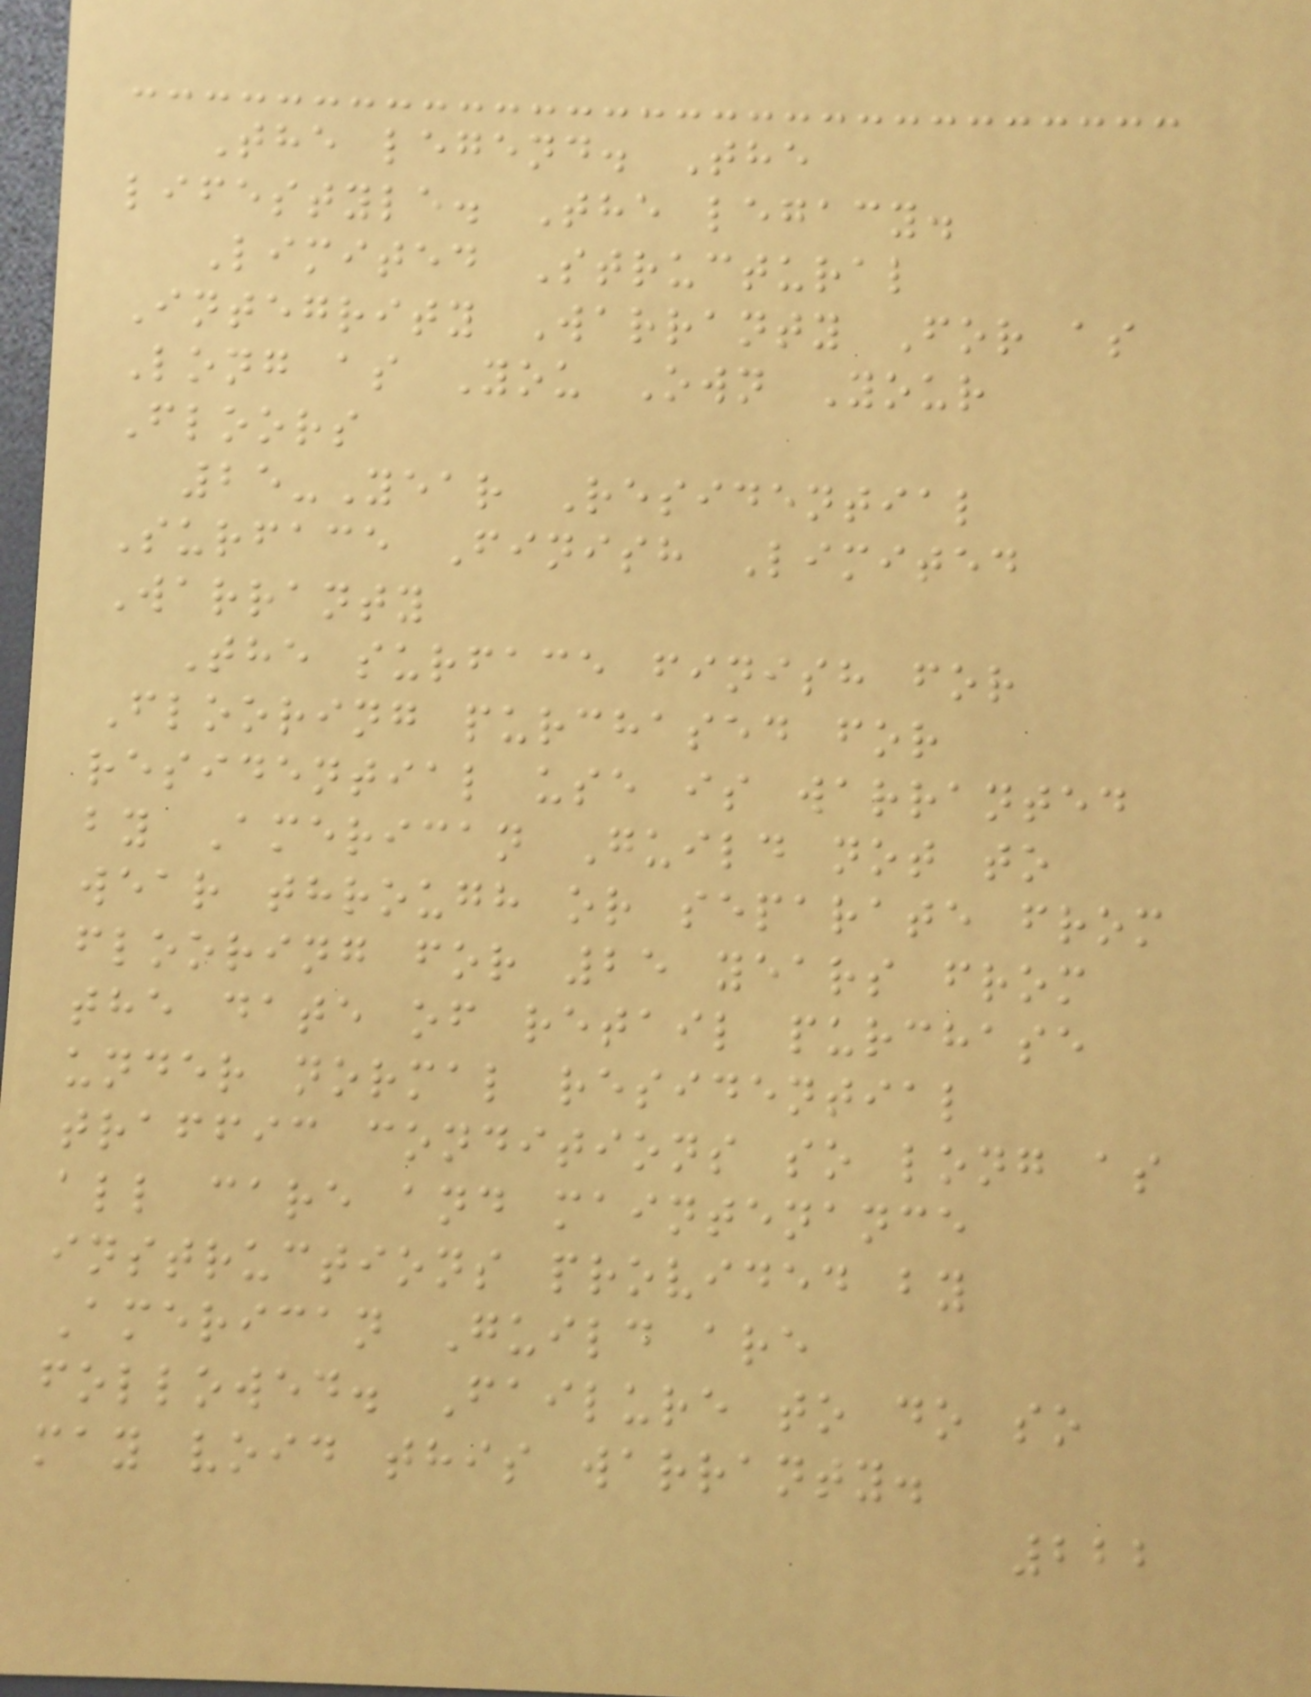The legend. The
lifestyle. The legacy.
Limited Structural
Integrity Warranty For as
Long as You Own Your
Floors
25-Year Residential
Surface Finish Limited
Warranty
The surface finish for
Flooring purchased for
residential use is warranted
by American Guild not to
wear through or separate from
flooring for 25 years from
the date of retail purchase
under normal residential
traffic conditions so long as
all care and maintenance
instructions provided by
American Guild are
followed. Failure to do so
may void this warranty.
222
